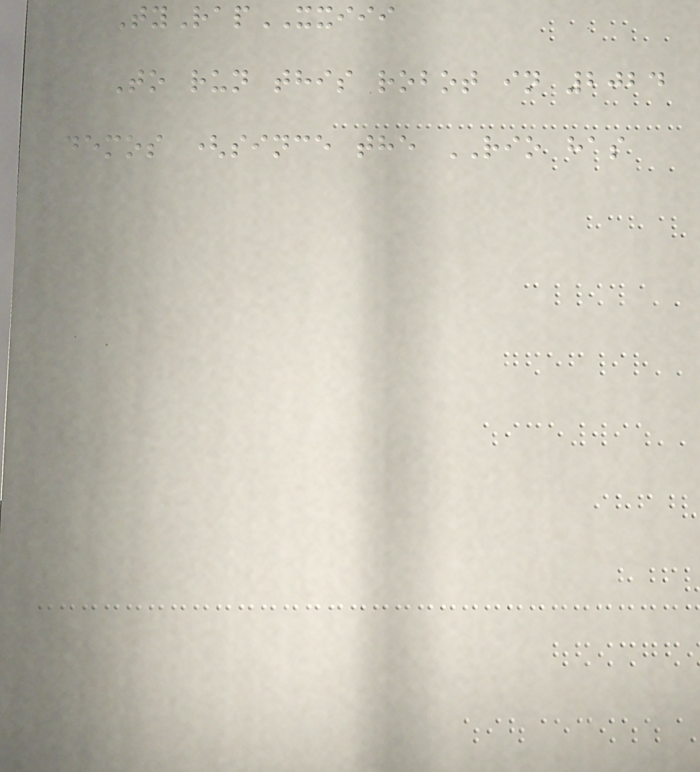TyRapXXIII
To run this robot in 2024
demos (since the RIO has
